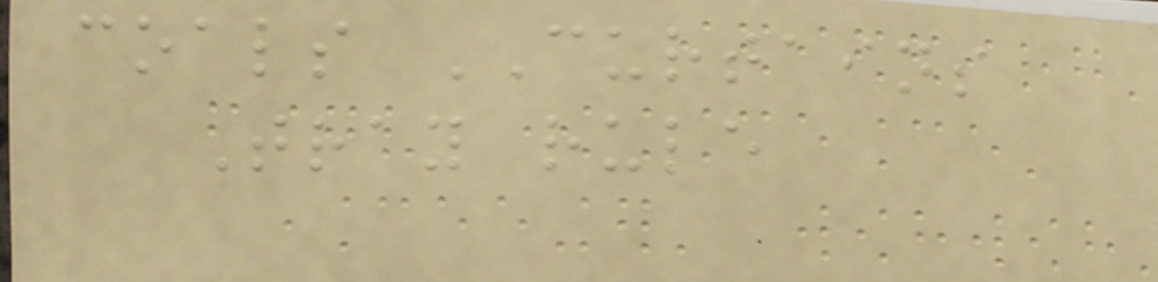coals CURTAINS
Tray rule
